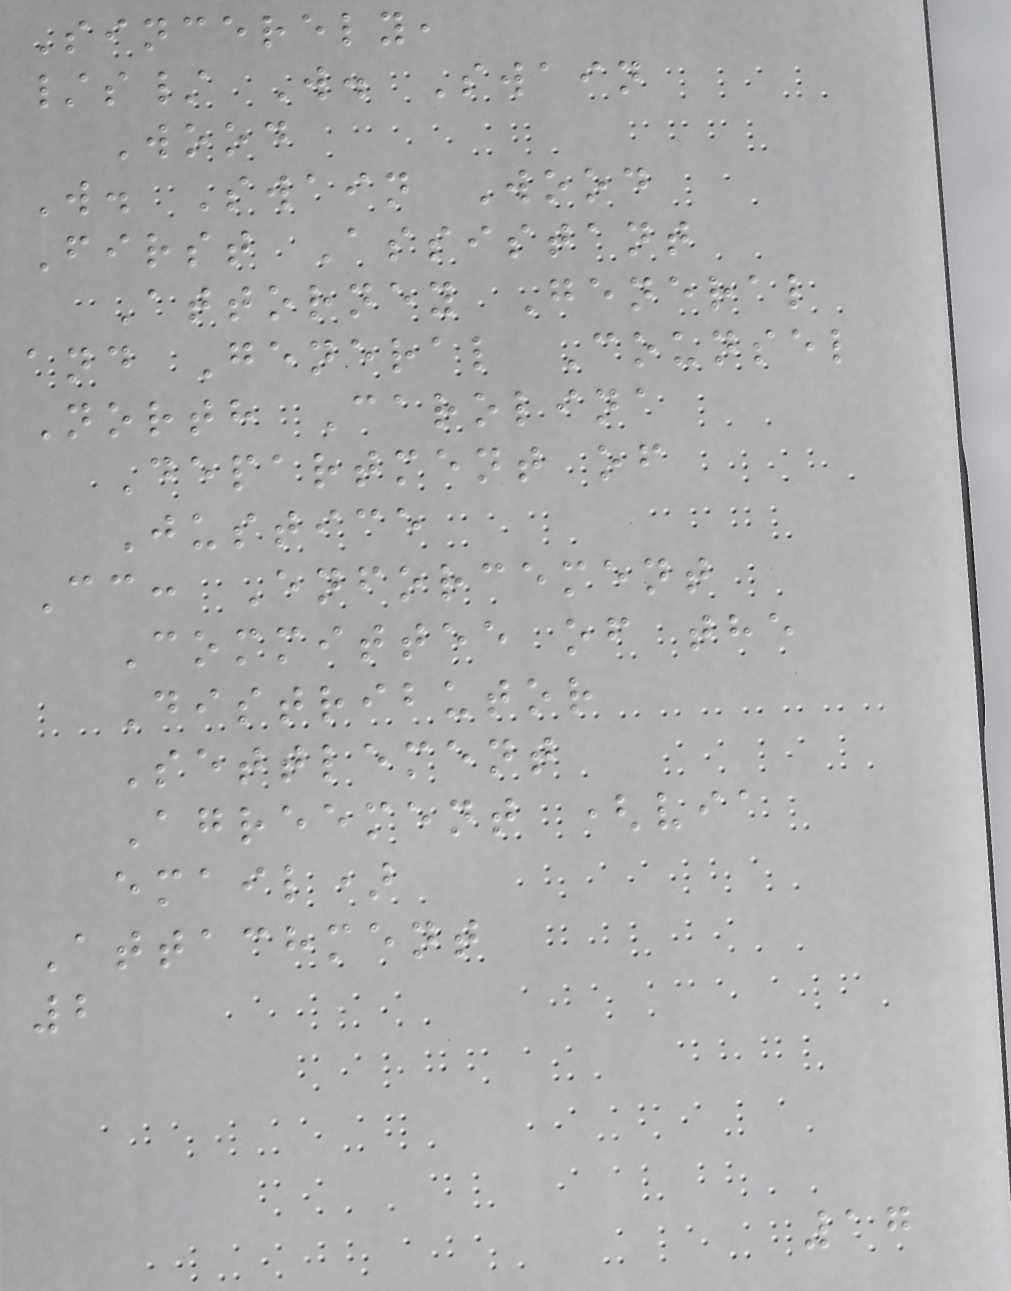Sincerely,
/s/ W. Swain
Wood
W. Swain Wood
First Assistant
Attorney General
and General Counsel
North Carolina
Department of
Justice
Cc: Enforcement
Committee of the
Distributor
Settlement
Agreement (via
email)
Attachment
2
17
